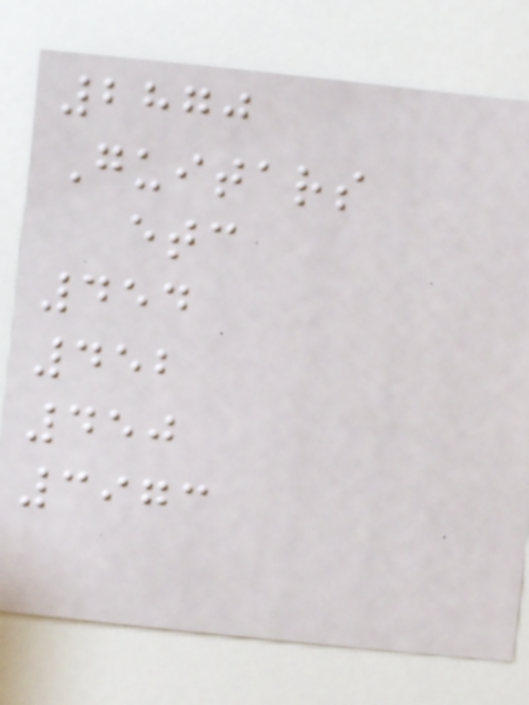2870
Guitars
etc
454
452
450
3973
